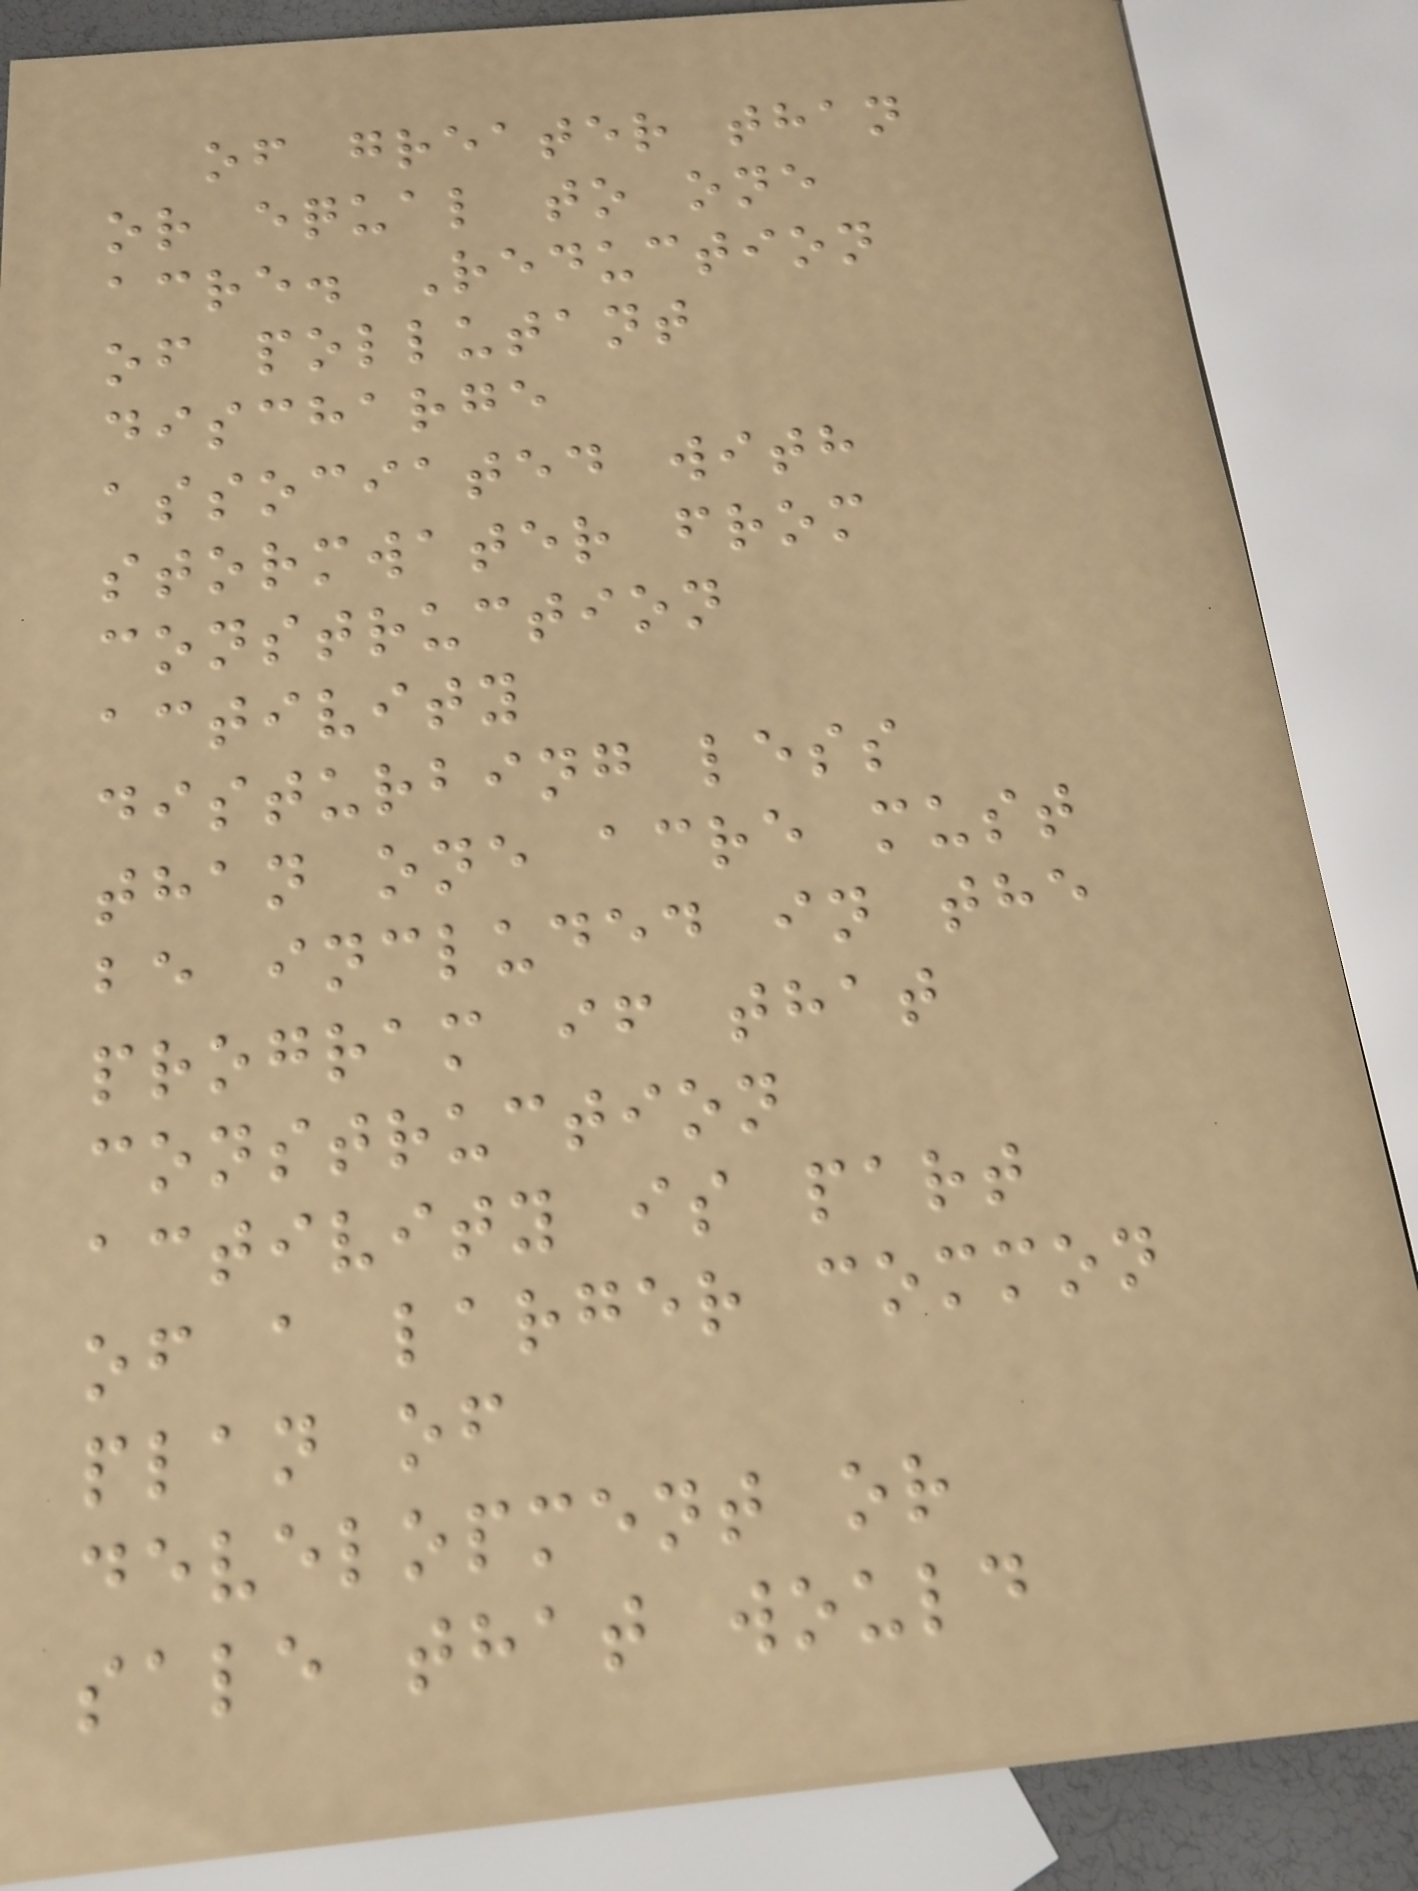of greater than
or equal to one
acre. Reduction
of pollutant
discharge
associated with
stormwater from
construction
activity
disturbing less
than one acre must
be included in the
program if that
construction
activity is part
of a larger common
plan of
development or
sale that would
